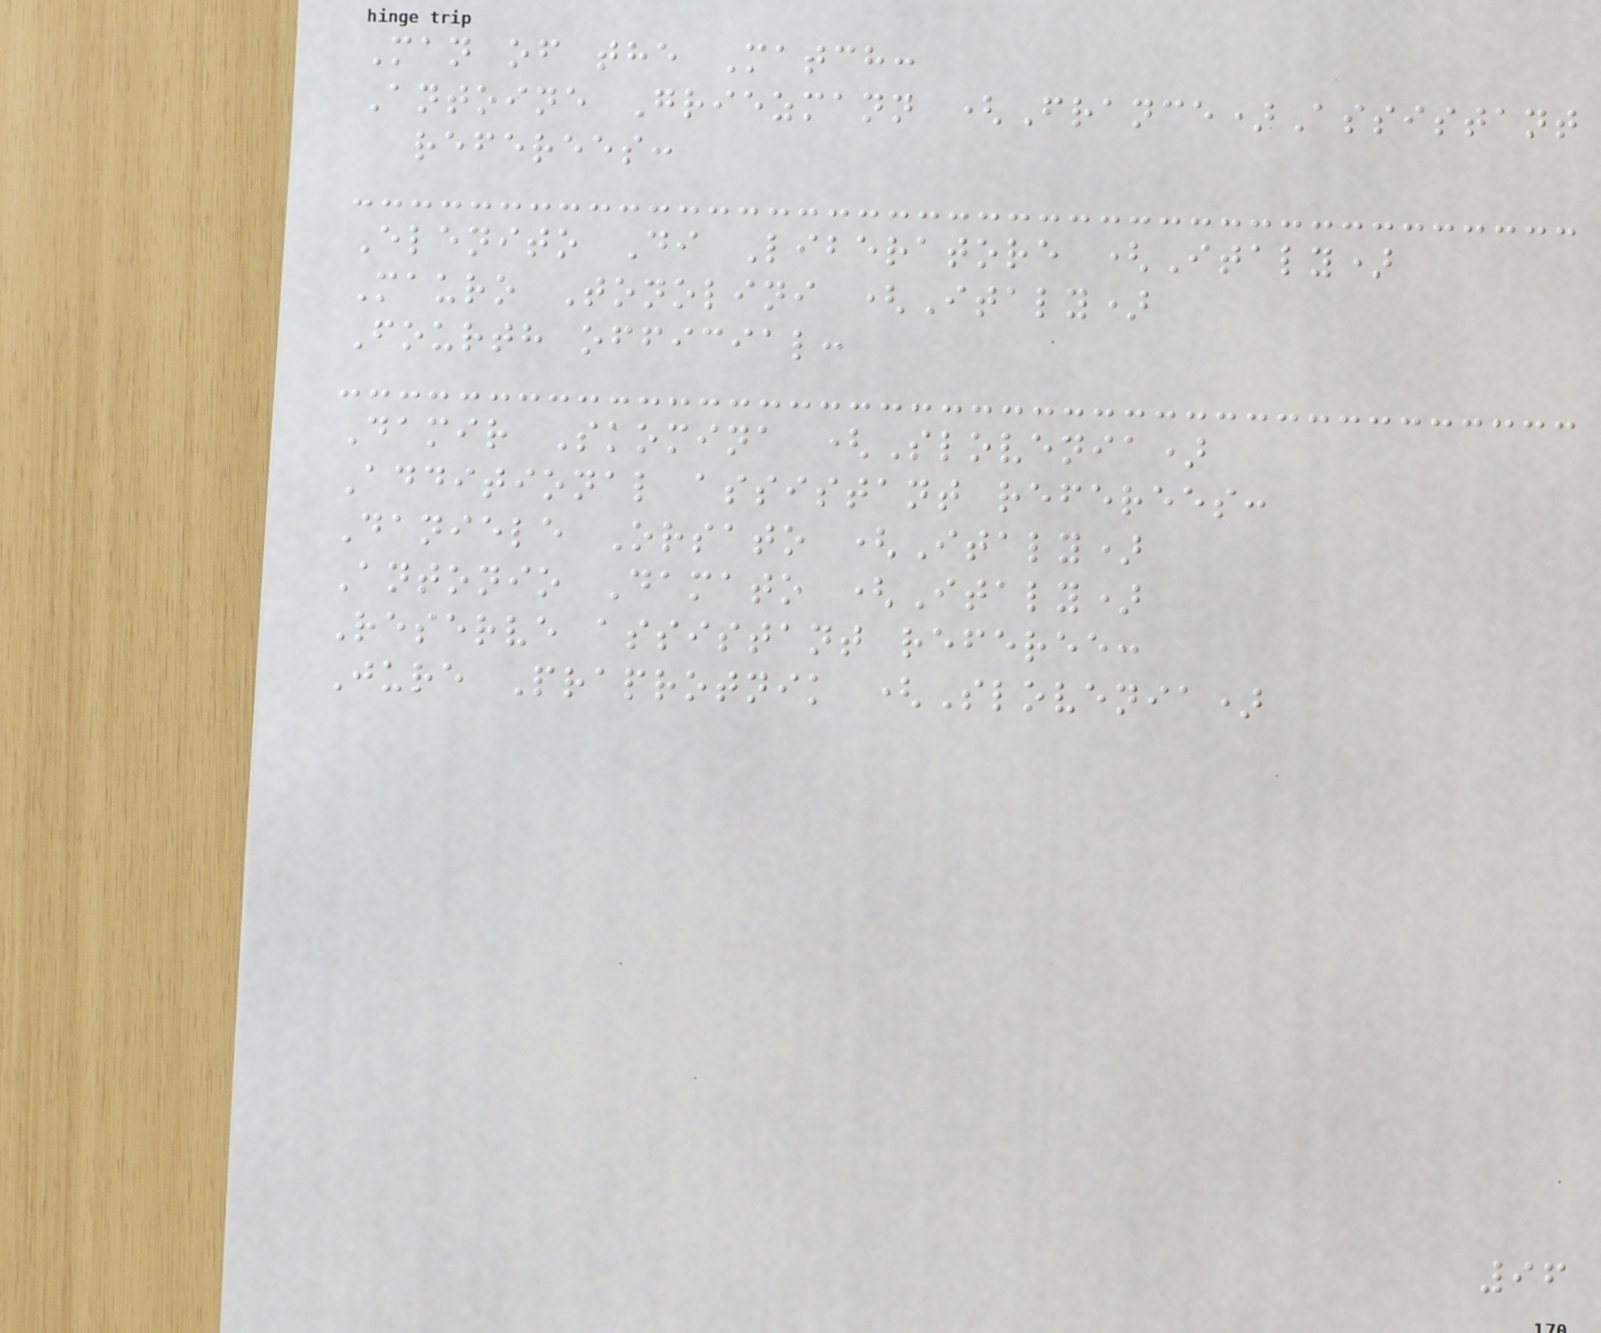Man of the Match:
Antoine Griezmann (France)Assistant
referees:
Elenito Di Liberatore (Italy)
Mauro Tonolini (Italy)
Fourth official:
Damir Skomina (Slovenia)
Additional assistant referees:
Daniele Orsato (Italy)
Antonio Damato (Italy)
Reserve assistant referee:
Jure Praprotnik (Slovenia)
96
